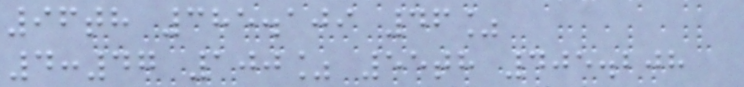96th 385.109 46%
4:47 100% 55th 405.208
